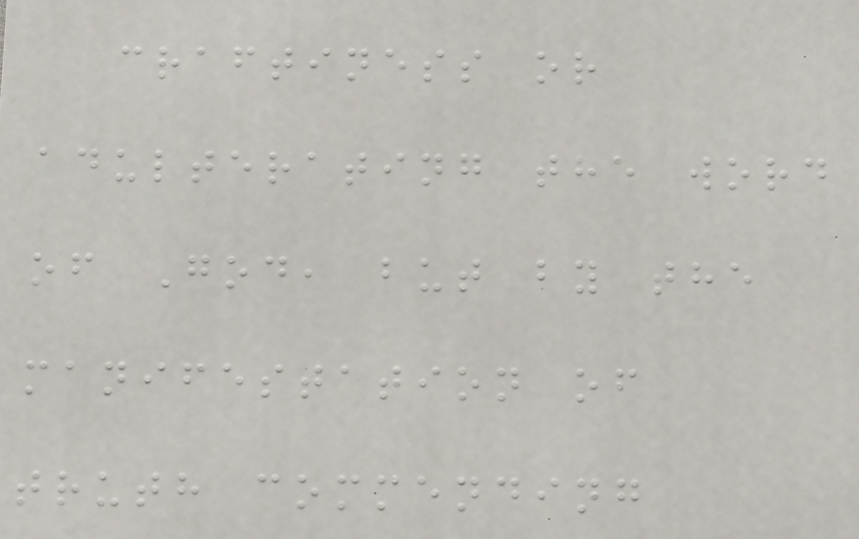craftiness or
adulterating the word
of God, but by the
manifestation of
truth commending
